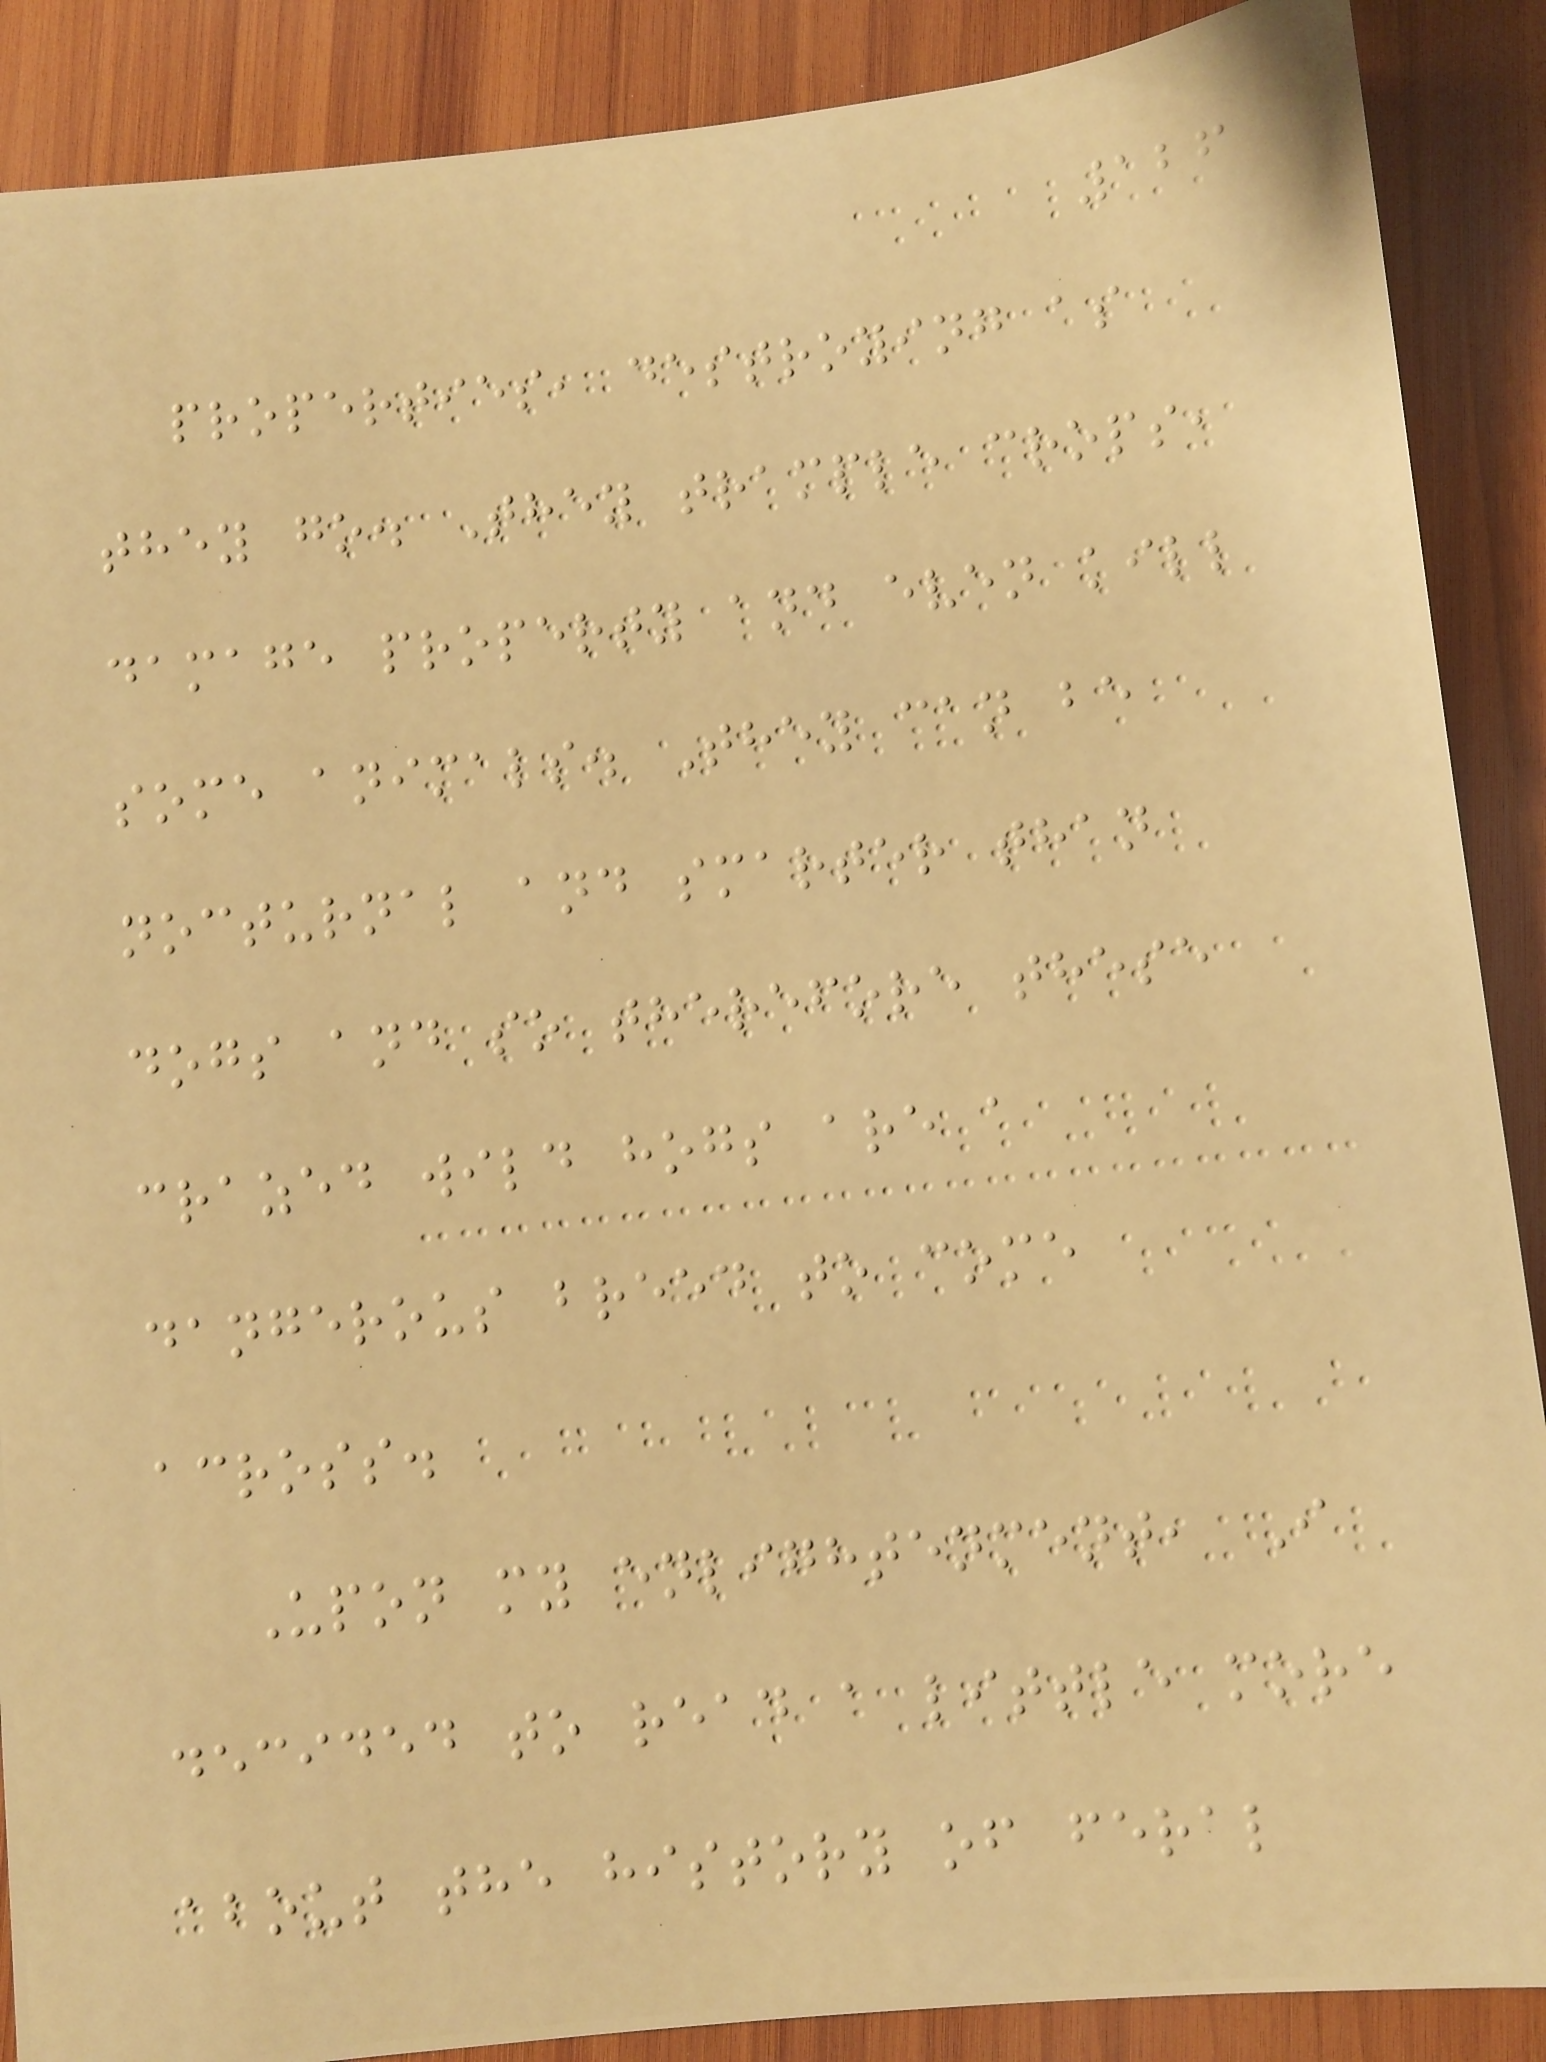126
properties, destroying as
they go. They trample crops,
damage property and even kill
some animals. They can be
nocturnal and smarter than
dogs and so therefore these
crazed wild hogs are a
dangerous breed to come
across.
Upon my enlightenment, I
decided to read a little more
about the history of feral
